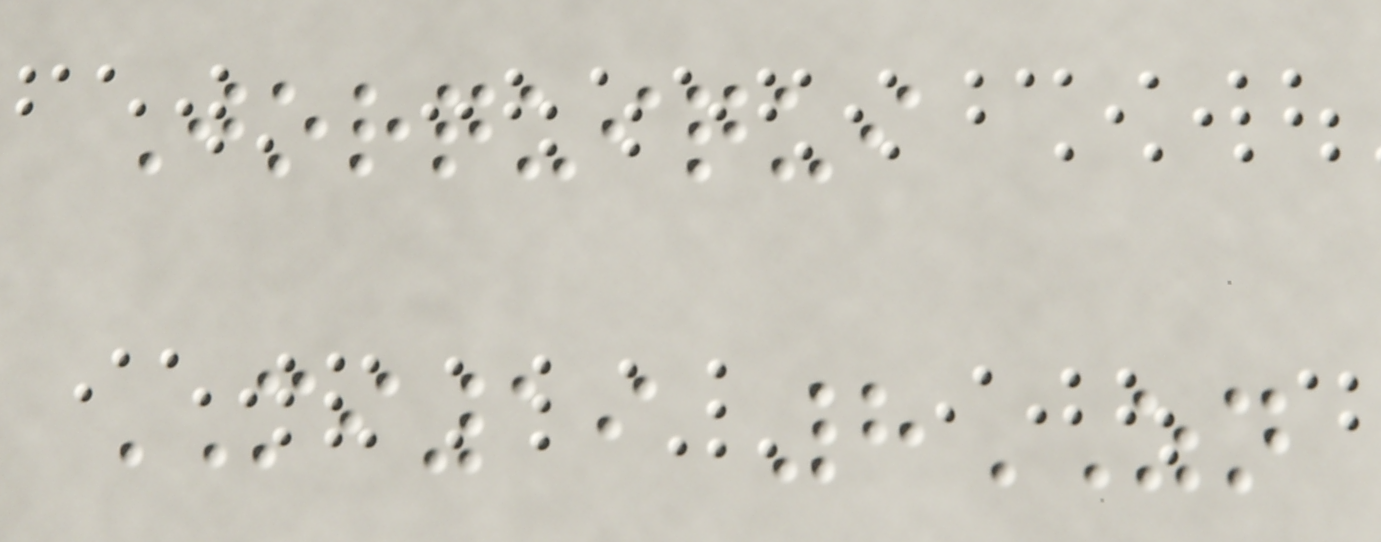Jorquiqui
MI19 8ZN
